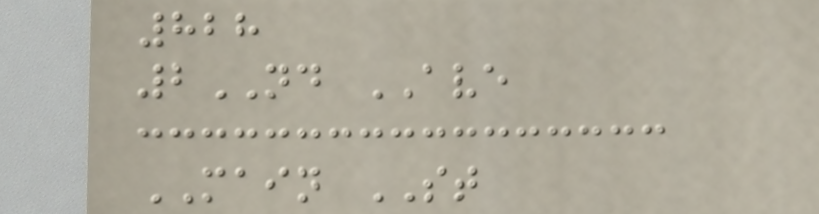828
2ND AVE
MAIN ST
